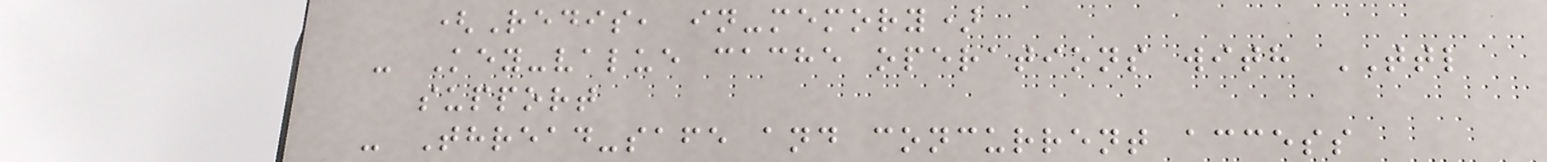(Redis, in-memory)
- Key-value cache operations with TTL
support
- Thread-safe and concurrent access
